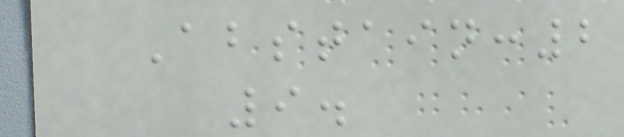Abstain:2
9.
